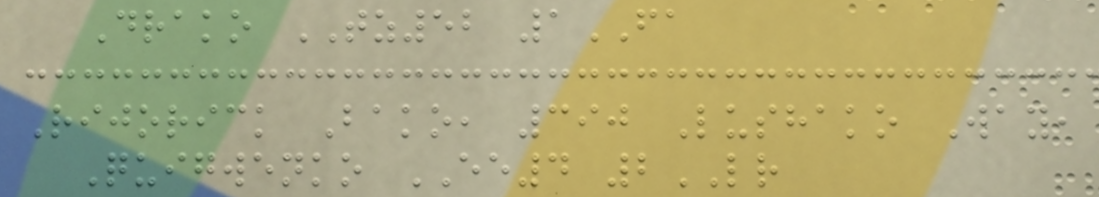Drako TZ52 1FA
Rijorick Bako, 390 Lushako Way,
Quigwenko EE4 2LR
